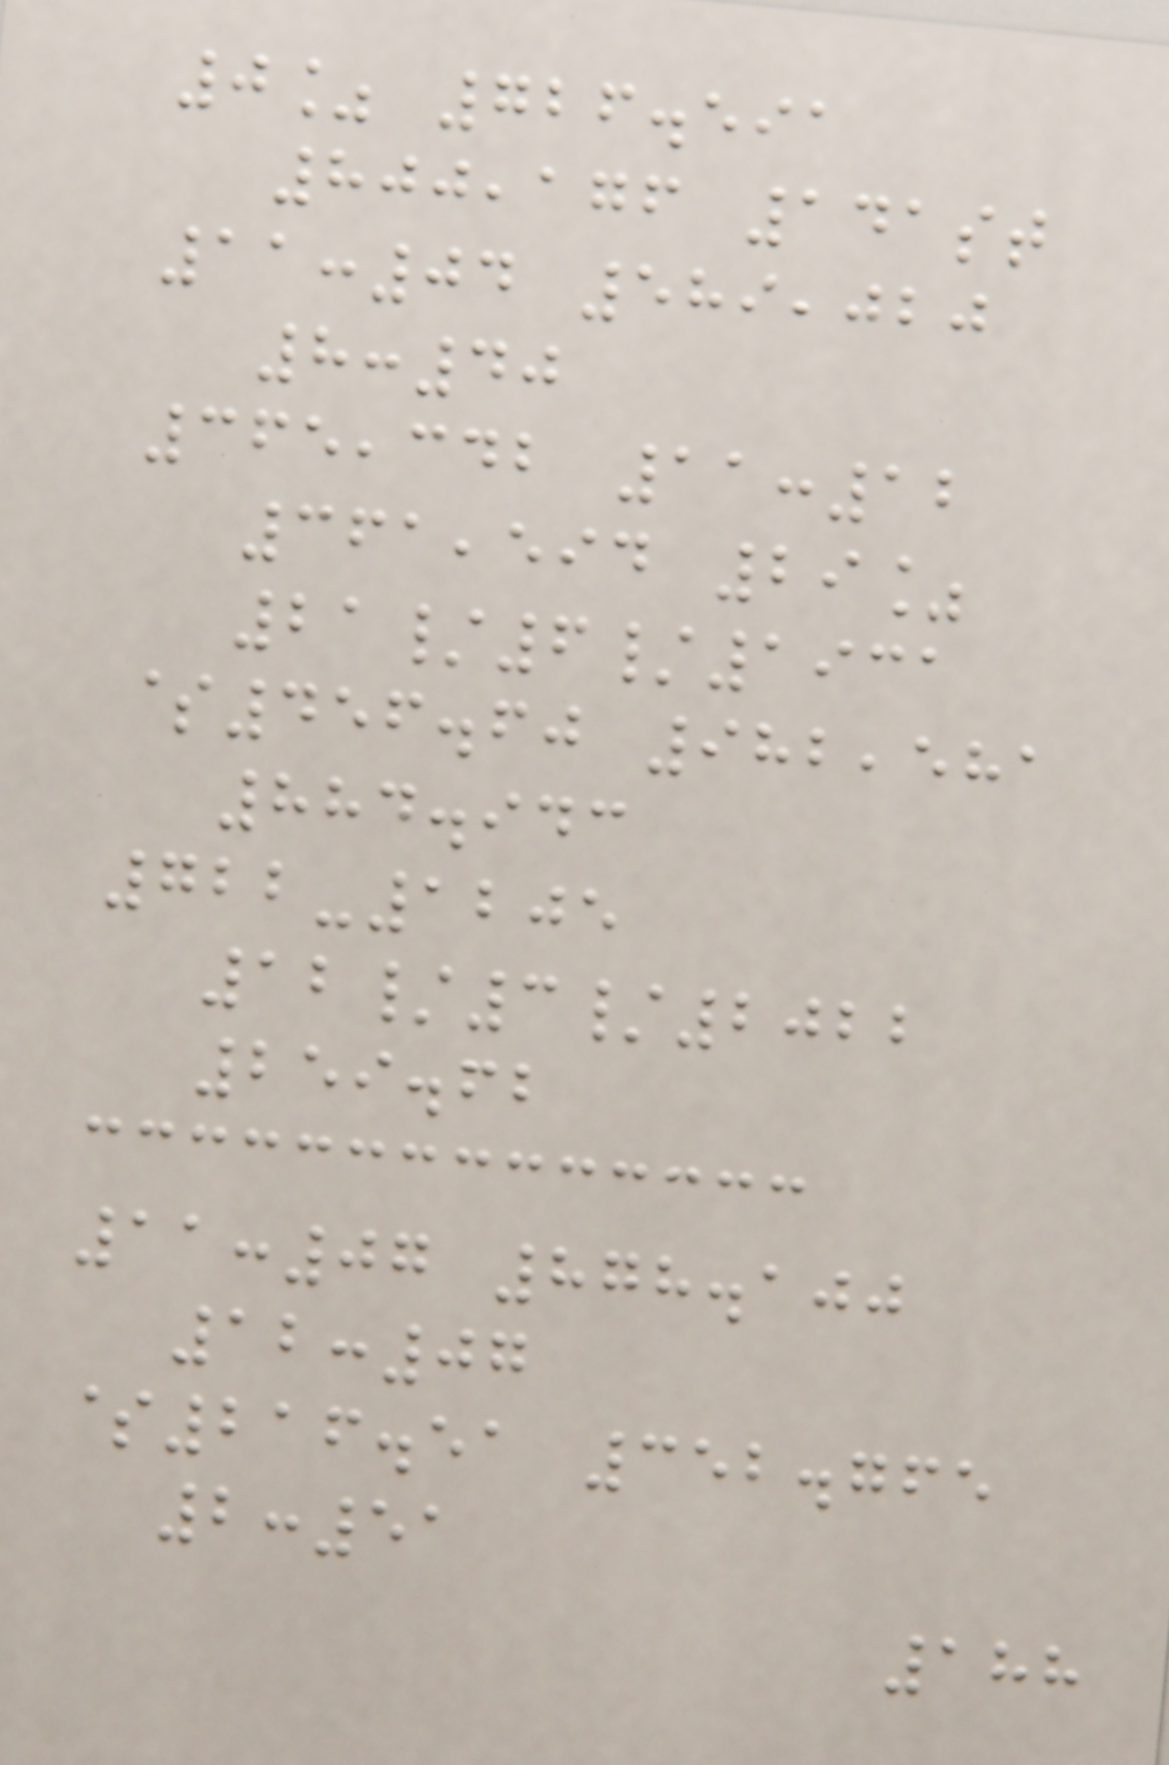0% 726.591
800,176 141st
11:04 589,020
8:40
365,342 11:12
361,594 29%
21/6/1931
$456.60 982,581
884.943
722-1205
12/3/2022
259.62
11:07 878.100
12:07
$216.51 352.765
2:51
188
